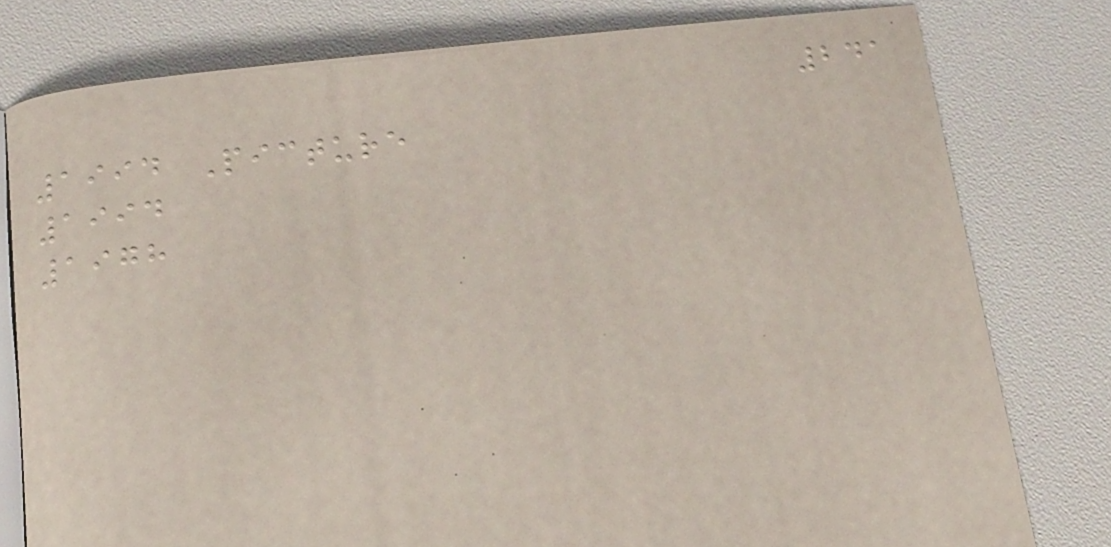241
1994 Picture
1994
1978
